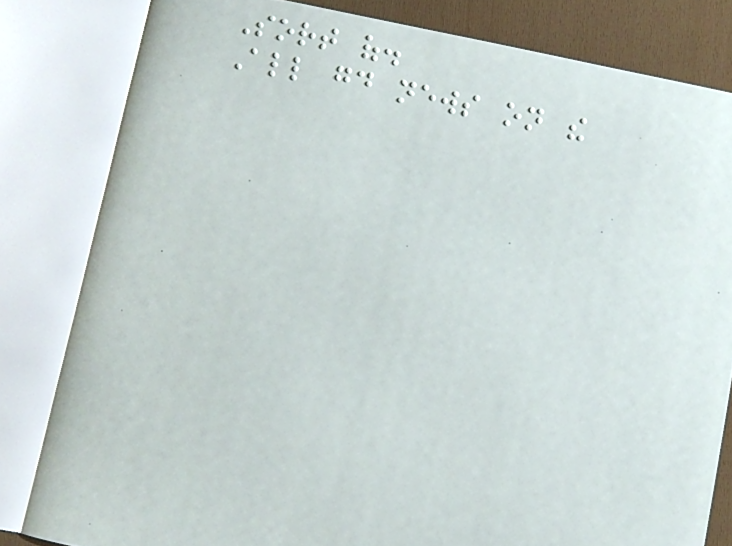Sort of.
All good news on the
